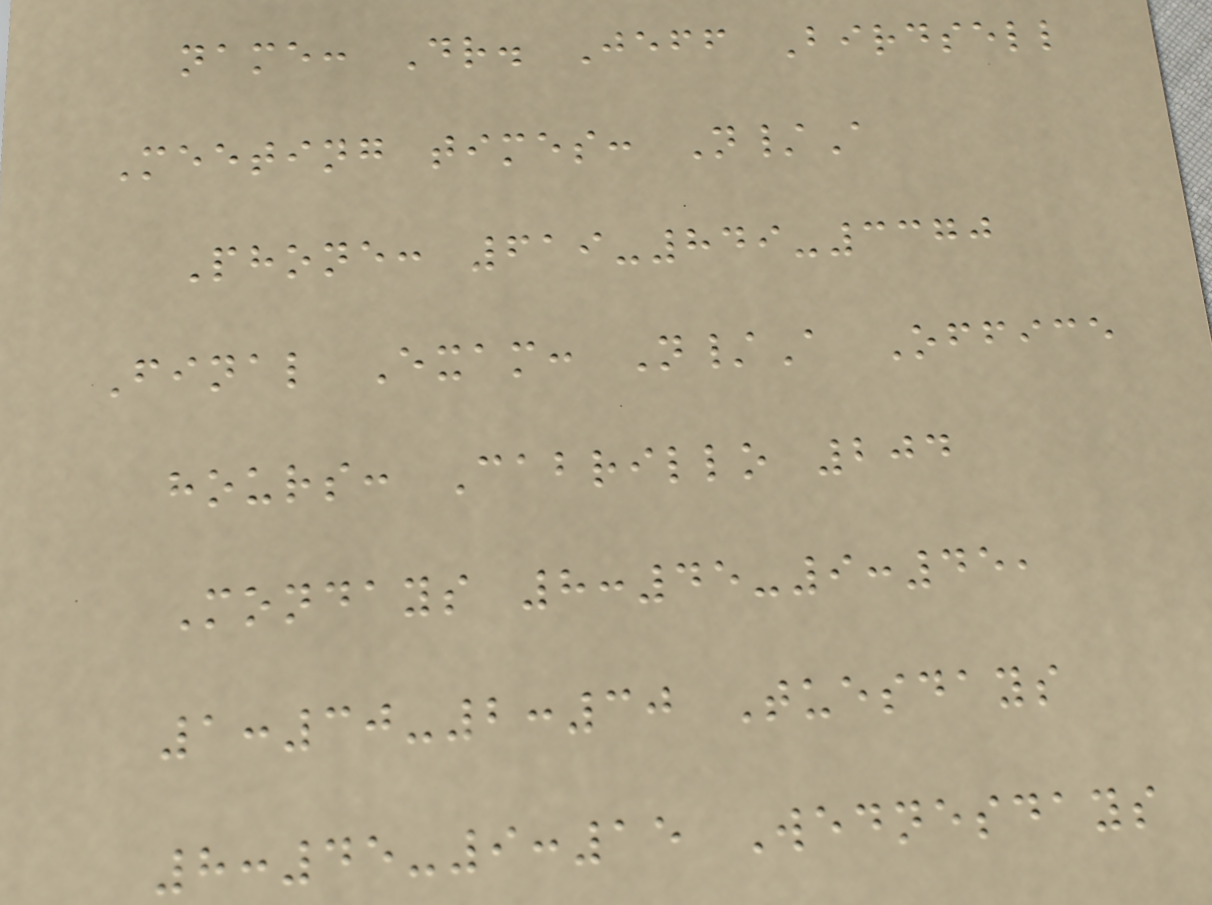name: Dr. Jeff Birdsell
Meeting times: N/A
Phone: 619-849-3370
Final Exam: N/A Office
hours: Cabrillo 204
Mondays 8:45-9:45,
1:30-2:30 Tuesdays
8:45-9:15 Wednesdays
